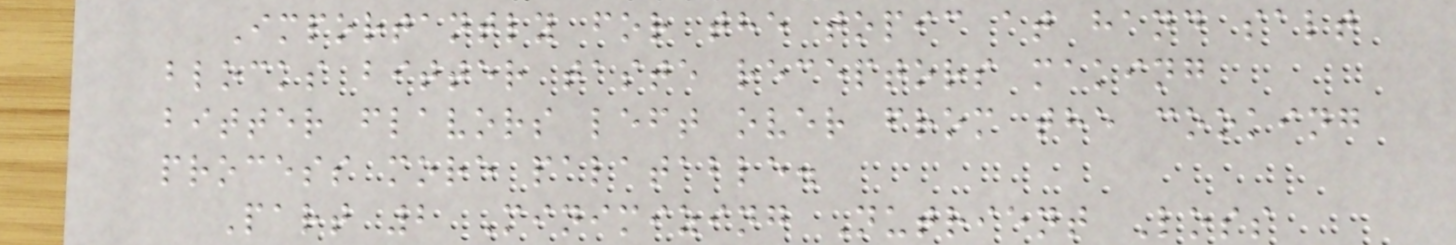Importantly for the topic at hand salt
blocks bitter taste receptors making
bitter flavors left over from the cooking
process more palatable.
Part 2 Minimizing Nutrient Loss
